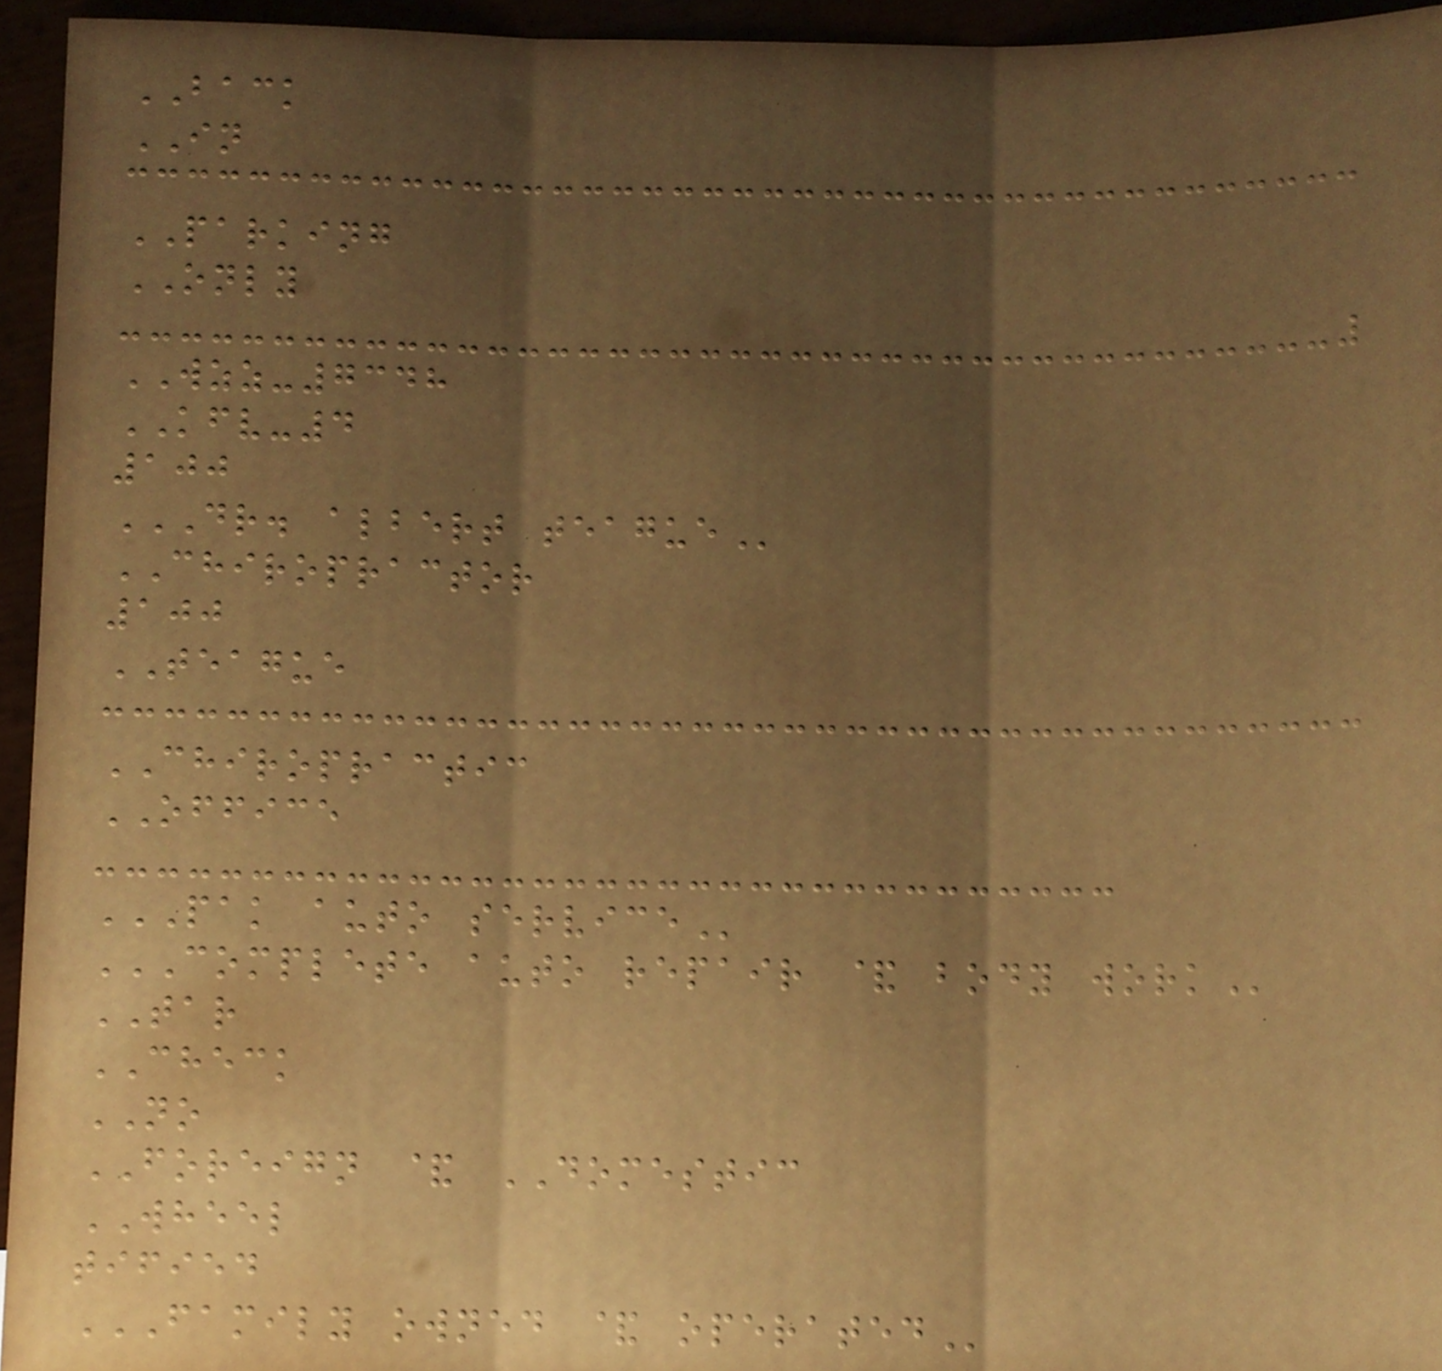BACK
IN
PARKING
ONLY
WZZ-7348
KFV-4
100
DR. ALBERT TEAGUE
CHIROPRACTOR
100
TEAGUE
CHIROPRACTIC
OFFICE
PAK AUTO SERVICE
COMPLETE AUTO REPAIR & BODY WORK
TAR
CHECK
NO
FOREIGN & DOMESTIC
WHEEL
tified
FAMILY OWNED & OPERATED
